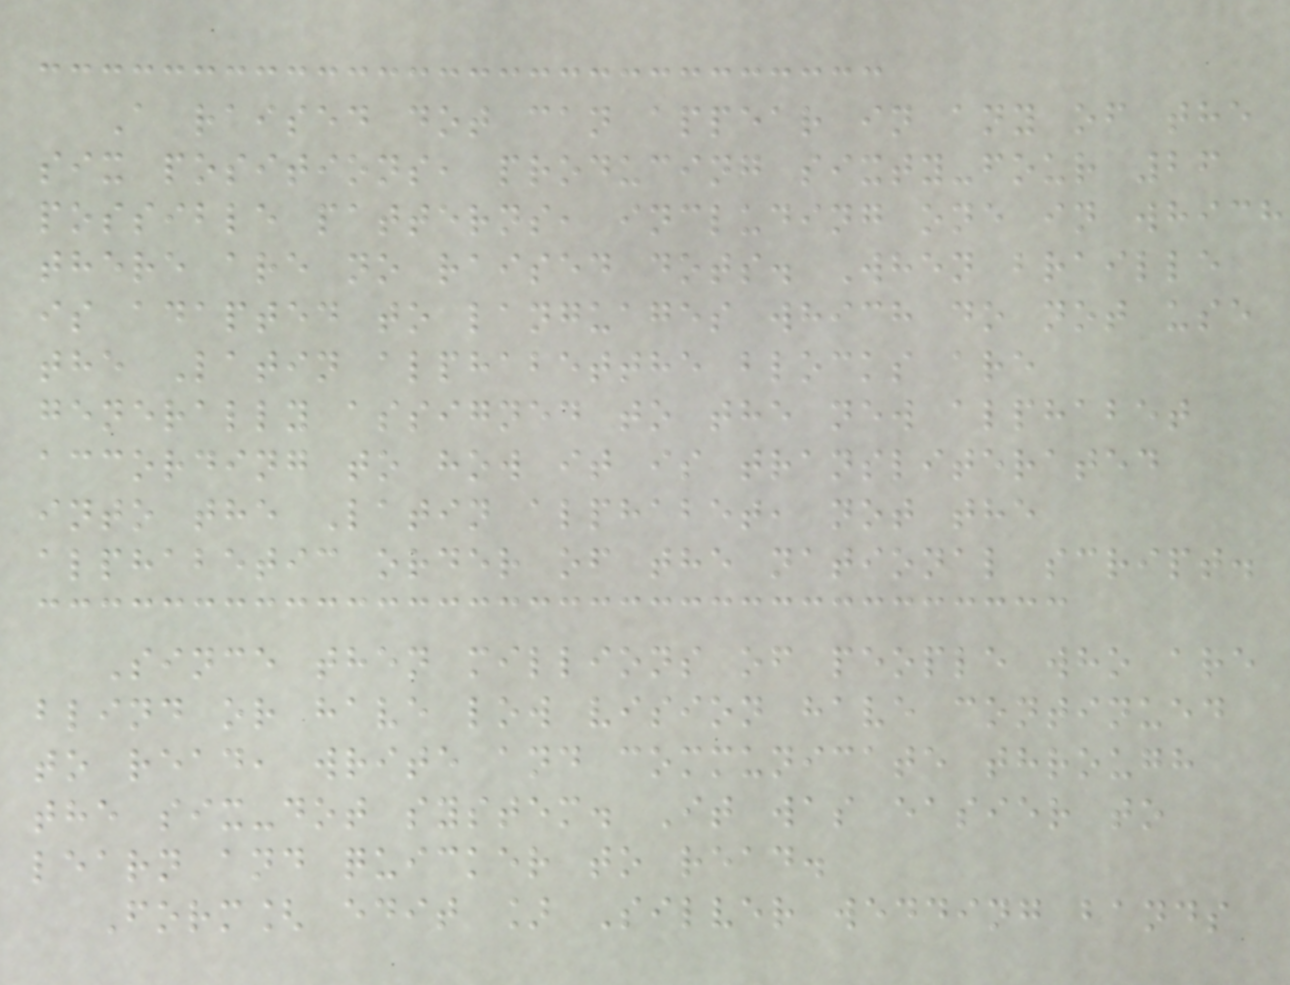A raised dot can appear in any of the
six positions, producing sixty-four 26
possible patterns, including one in which
there are no raised dots. When braille
is adapted to languages which do not use
the Latin alphabetthe blocks are
generally assigned to the new alphabet
according to how it is transliterated
into the Latin alphabet, not the
alphabetic order of the national script.
Since then millions of people who are
blind or have low vision have continued
to read, write and communicate through
the six-dot system. It was easier to
learn and quicker to read.
Form[ edit ] Silver wedding bands
